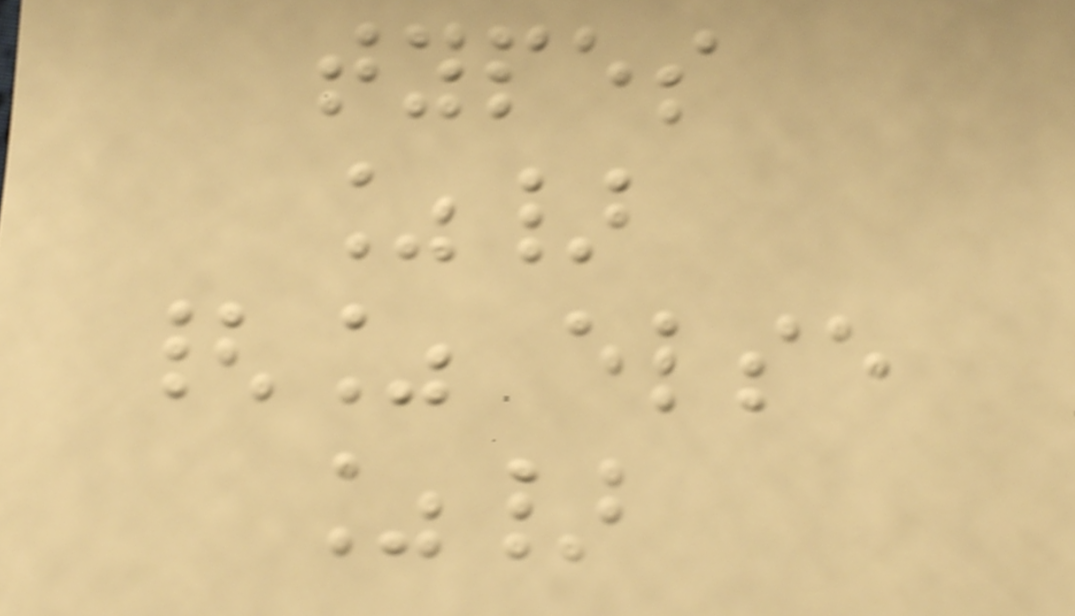types
%}
{% else
%}
